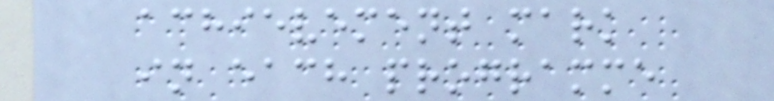achievement mark
in each programme
